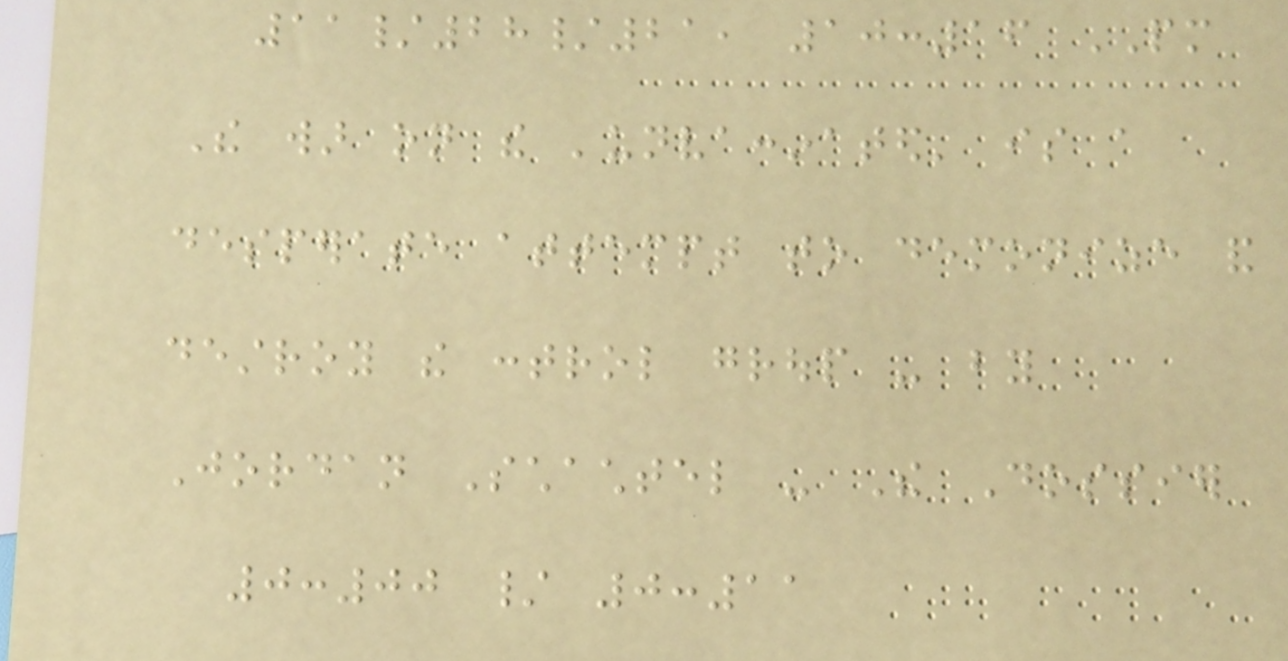11/28/21, 10:16 PM
The war on the 'unvaccinated' is a
desperate attempt to demonize and
destroy the control group - by
Jordan Schachtel - The Dossier
0:00 / 0:11
